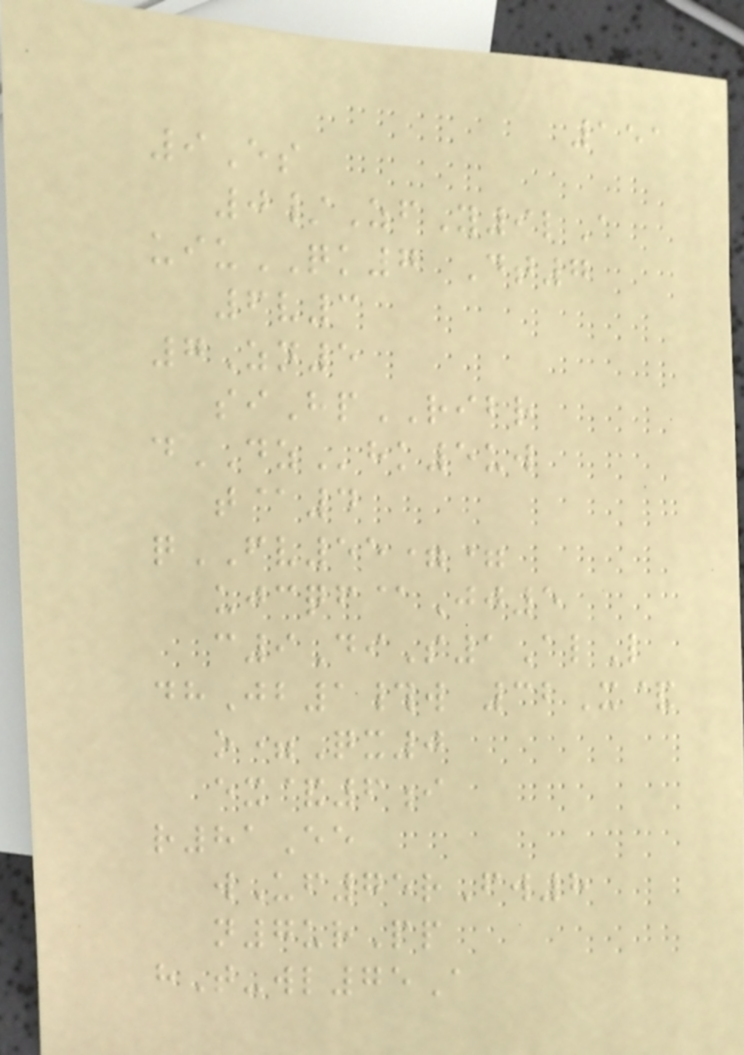151
9Es
0/ZfY9lA
uiuQK7 Dt7
6v3
7Zn5
siHpRIBR
dDZhk5uw
t@4
qFV55==
ujcqf@Jj5
c9DiS1AlL
dhJb1#w 32X&
o=Qx0
ex&6i
r81Ee
wUf75rFw8
n7urPp
hT-wl75A
